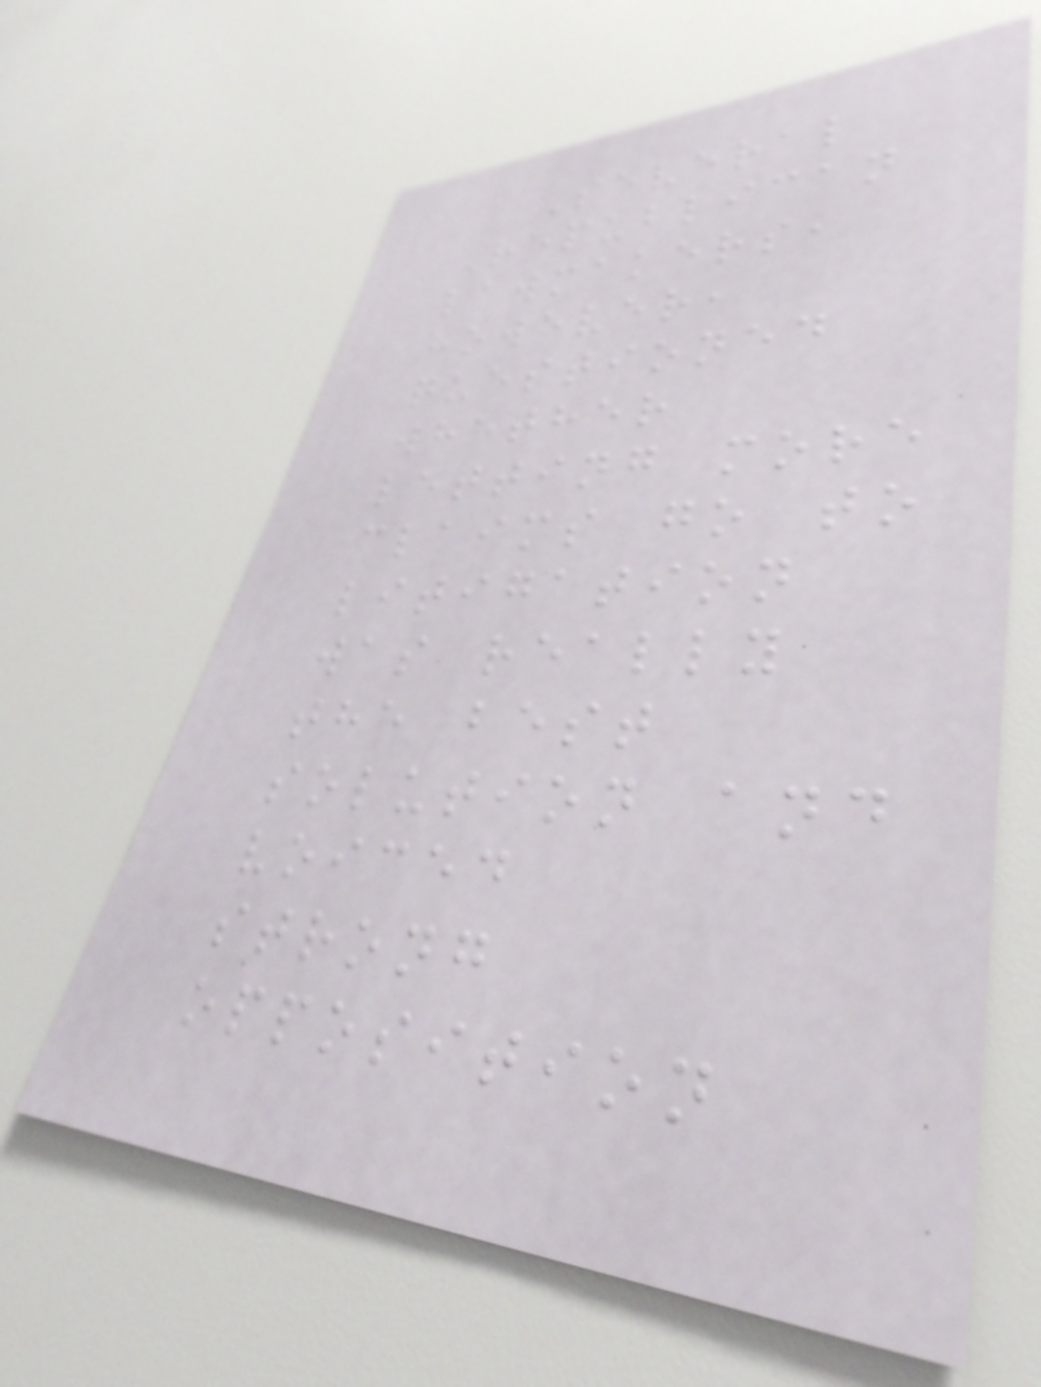Several
Republican
lawmakers,
however,
questioned
whether
letting more
claims go to
litigation
was really
the best
solution and
voiced
strong
opposition
